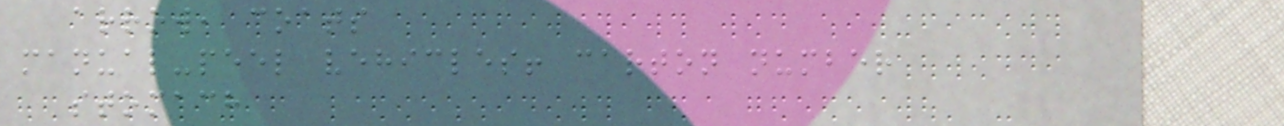arrow, coats
manual-peel vehicles! carton number
stomach
